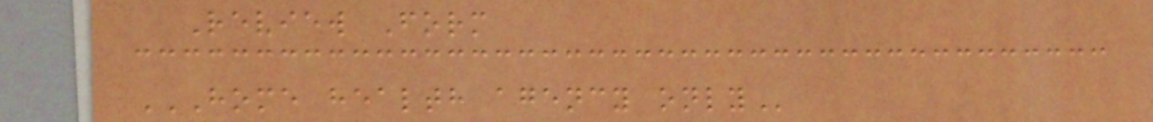Review Form
HOME HEALTH AGENCY ONLY
